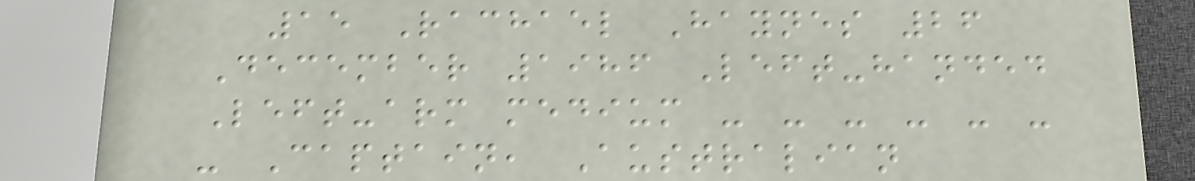15 Rachael Haynes 26
December 1986 Left-handed
Left-arm medium - - - - - -
- Captain, Australian
